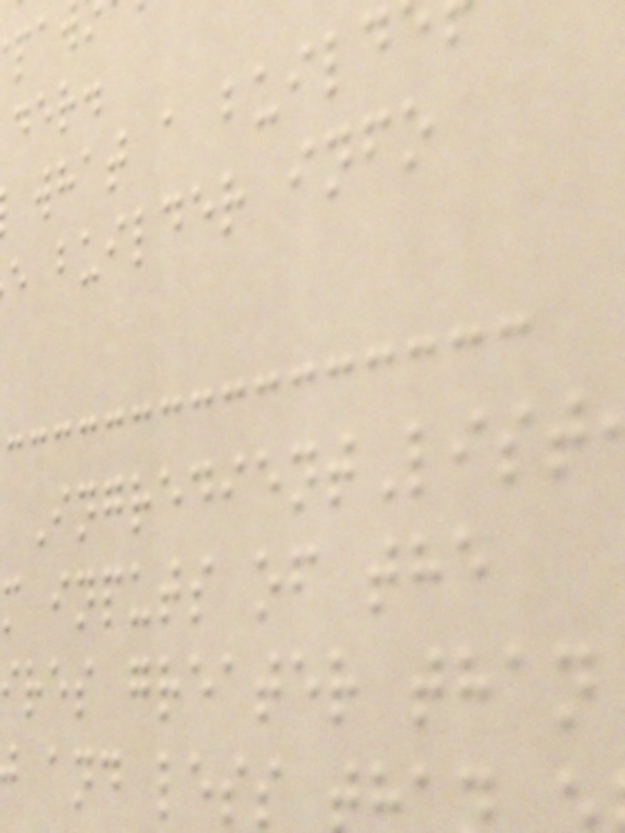what a build
e builder info
IngredientList
m inputs of the
ires greater than
and less
